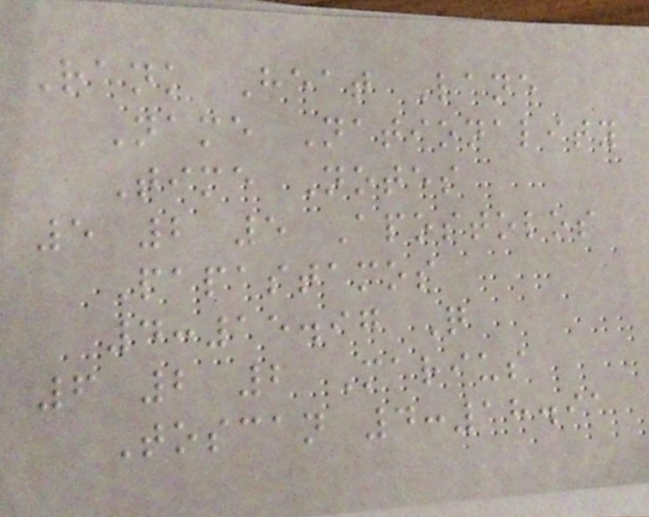Rank Heat Lane
Name Nationality
Time Notes
5 2 5 Apostolos
Papastamos
4:15.97 Q
6 2 2 Marius
Toscan 4:18.91
